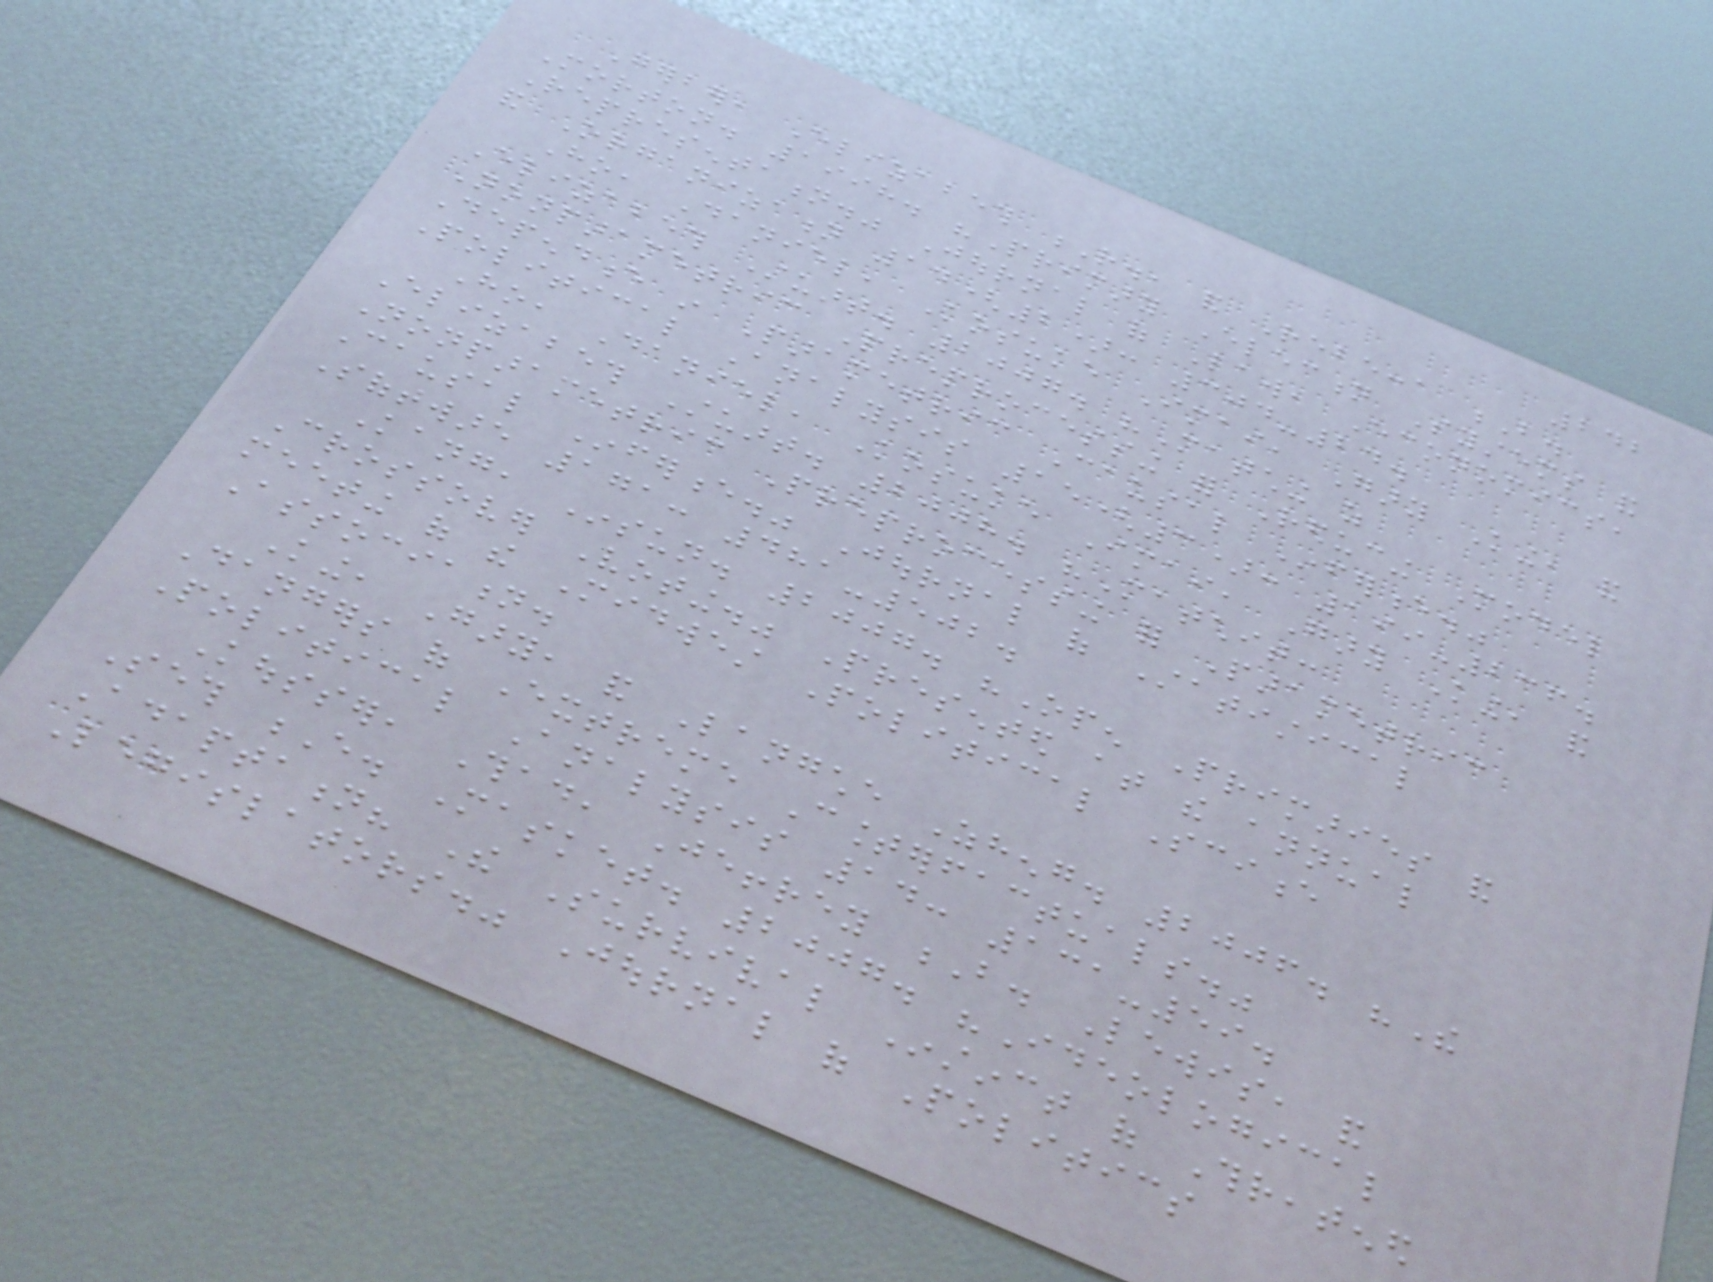242
Gerber, Elizabeth R., and Rebecca B.
Morton. 1998. "Primary Election Systems and
Representation." Journal of Law, Economics,
and Organization 14(2): 304-24.
Ho, Daniel, Kosuke Imai, Gary King, and
Elizabeth Stuart. 2007. "Matching as
Nonparametric Preprocessing for Reducing Model
Dependence in Parametric Causal Inference."
Political Analysis 15(3): 199-236.
Ho, Daniel, Kosuke Imai, Gary King, and
Elizabeth Stuart. 2008. "Matchit:
Nonparametric Preprocessing for Parametric
Causal Inference." Journal of Statistical
Software 171: 481-502.
Kang, Insun. 2007. "Open Primaries and
Crossover Voting." Presented at the annual
meeting of the Midwest Political Science
Association.
King, Gary, and Langche Zheng. 2006. "The
Dangers of Extreme Counterfactuals."
Political Analysis 14: 131-59.
Kousser, Thad, Jeffrey B. Lewis, and
Seth E. Masket. 2007. "Ideological
Adaptation? The Survival Instinct of Threatened
Legislators." Journal of Politics
